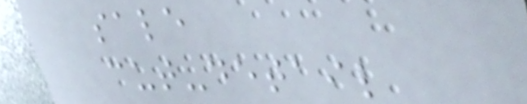sale
cut-detail
